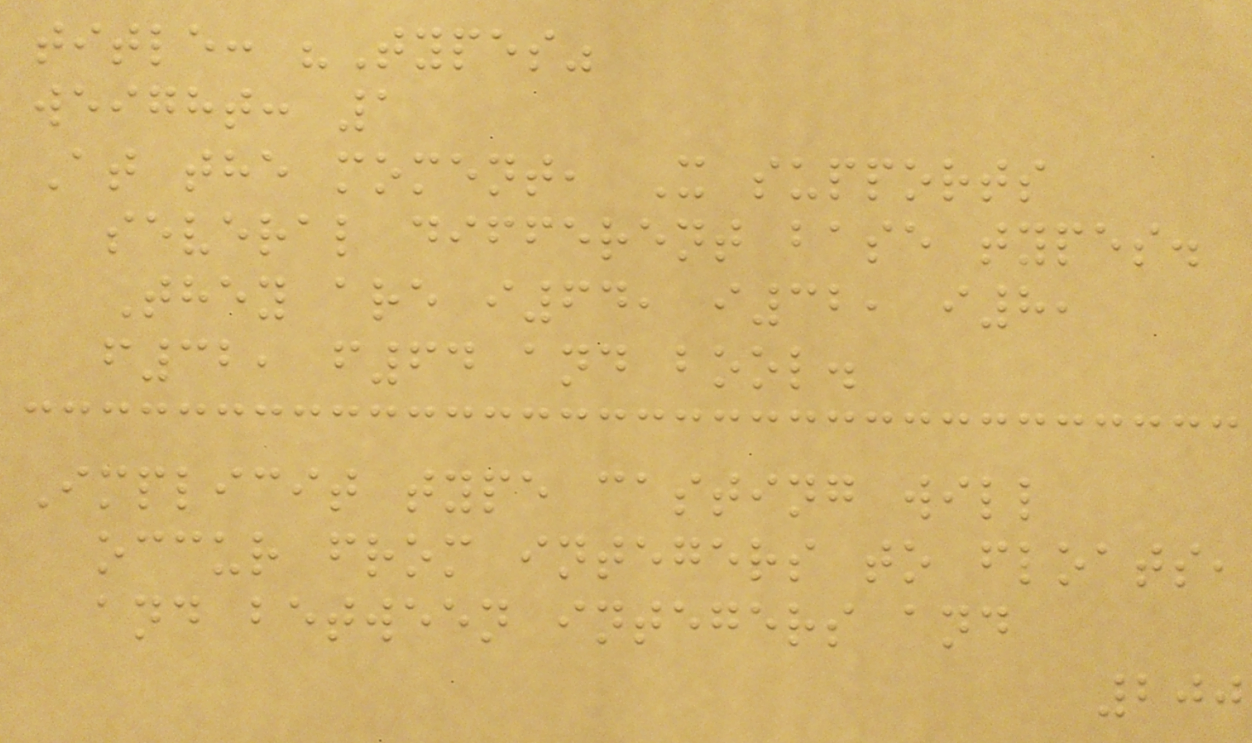title: "Types"
weight: 1
At the moment, X supports
several different base types.
They are i64, i32, i8,
f32, f64 and bool.
Implicit type casting will
occur from integers to floats,
and between integers and
200
